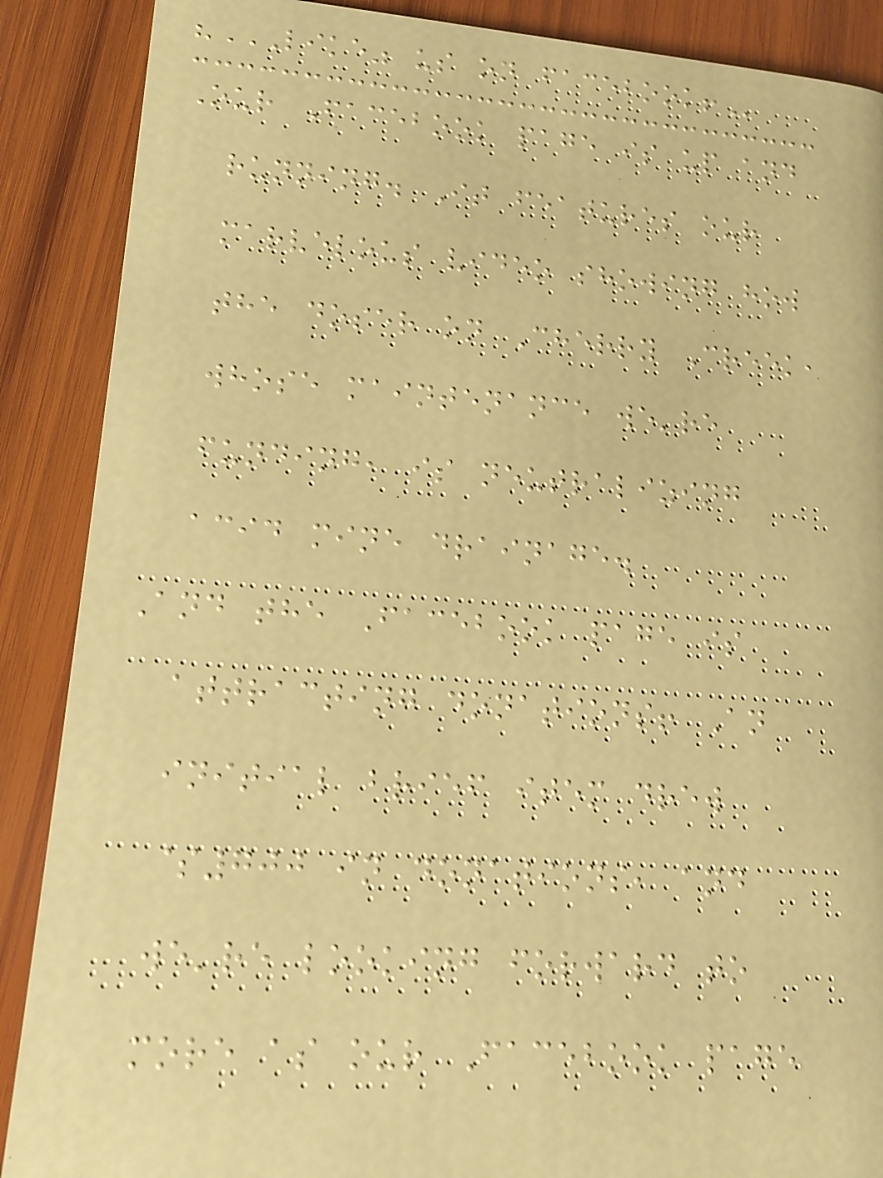"LIKE" US ON FACEBOOK!
Our Facebook page is up and
running. It features our
marvelous video showing how
the doser on Cherry Creek,
whose maintenance we're
funding, is neutralizing
acid mine drainage.
And the Facebook page is
attracting donations! An
initial brief item drew
$700 in donations, and
we're looking forward to
more as our Facebook page
